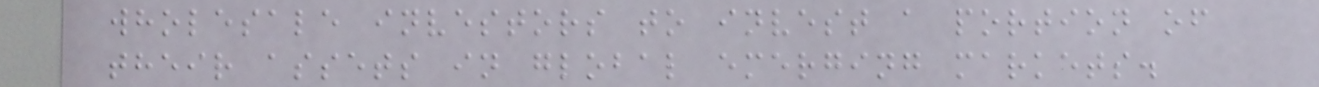wholesale investors to invest a portion of
their assets in global emerging markets.
